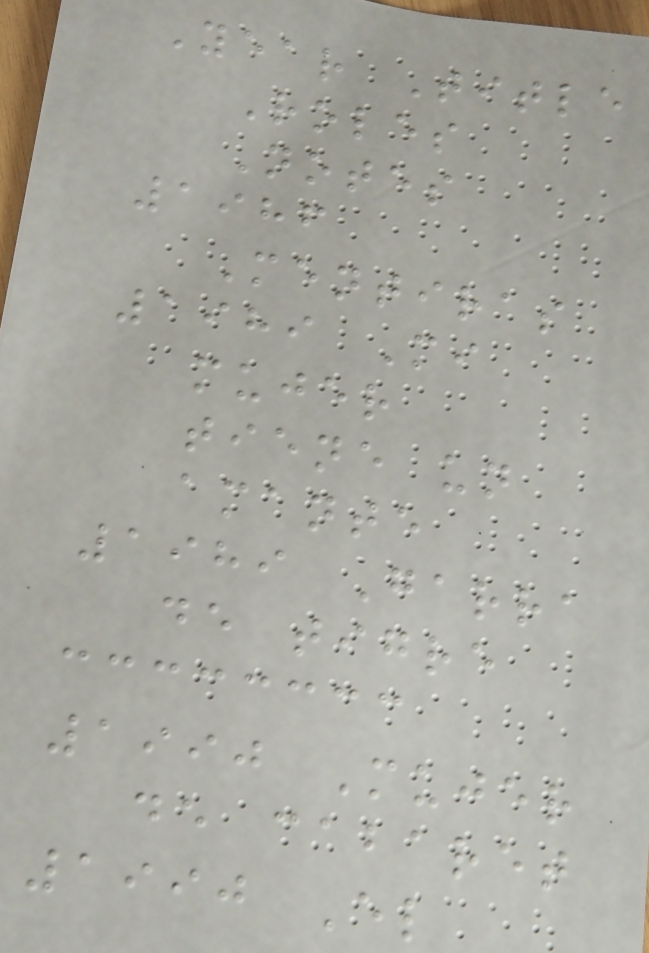Year Title
Roles
Notes
1986
Mentiras
1989 Mi
mujer
tiene un
amante
1989 Garra
de tigre
1990 Mujer
de cabaret
1990 El
